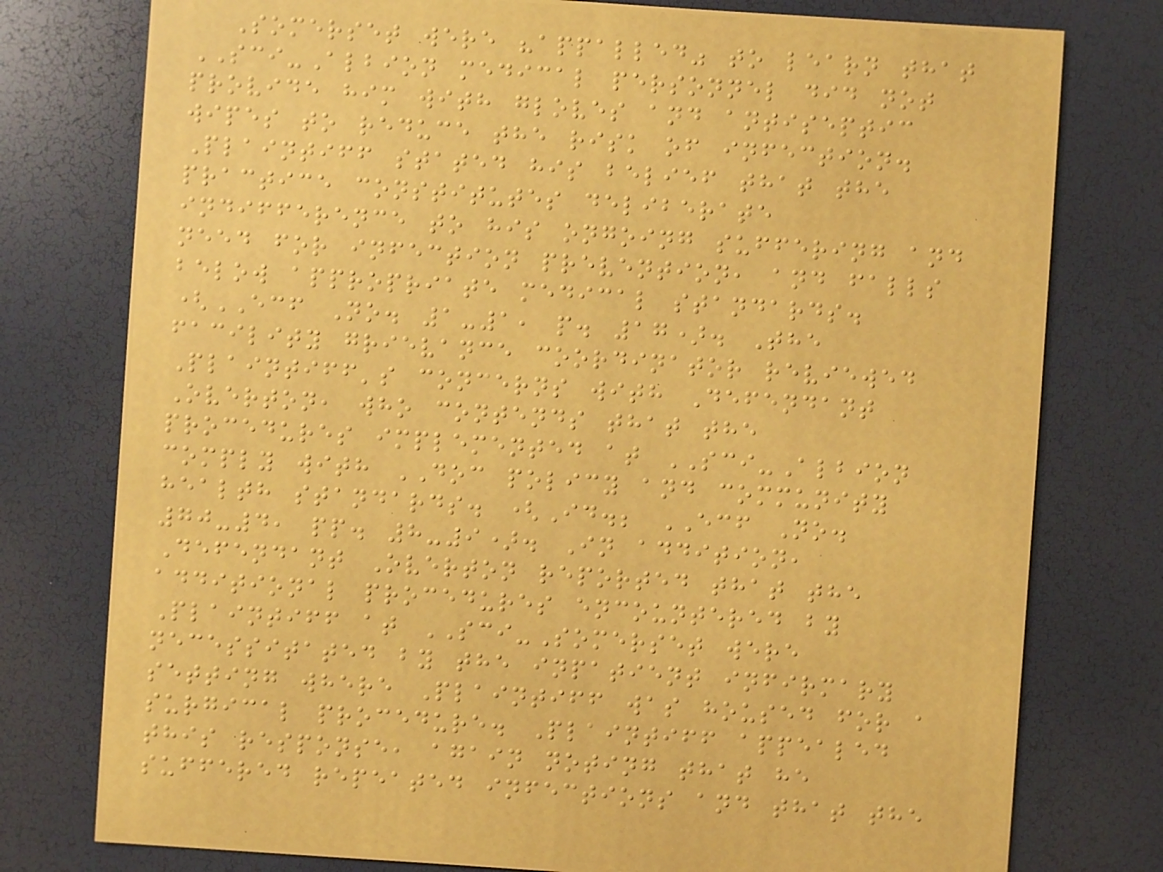Somerset were "appalled" to learn that
SCI-Albion medical personnel did not
provide him with gloves and antiseptic
wipes to reduce the risk of infection.
Plaintiff stated his belief that the
practice constitutes deliberate
indifference to his ongoing suffering and
need for infection prevention, and falls
below appropriate medical standards.
(ECF No. 1-1, p. 17). The
facility grievance coordinator reviewed
Plaintiff's concerns with Defendant
Overton, who contends that the
procedures implemented at SCI-Albion
comply with DOC policy and community
health standards. (Id.; ECF No.
70-4, pp. 8-9). In addition,
Defendant Overton reported that the
additional procedures encountered by
Plaintiff at SCI-Somerset were
necessitated by the inpatient infirmary
setting where Plaintiff was housed for a
surgical procedure. Plaintiff appealed
this response, again noting that he
suffered repeated infections and that the
